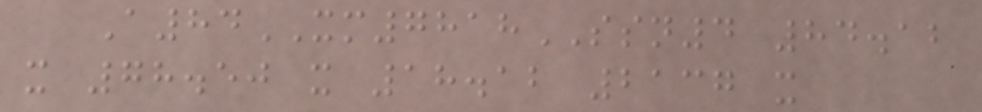A84XM7818SSN4 84.12
x 78.50 x 18.12 2137 x
